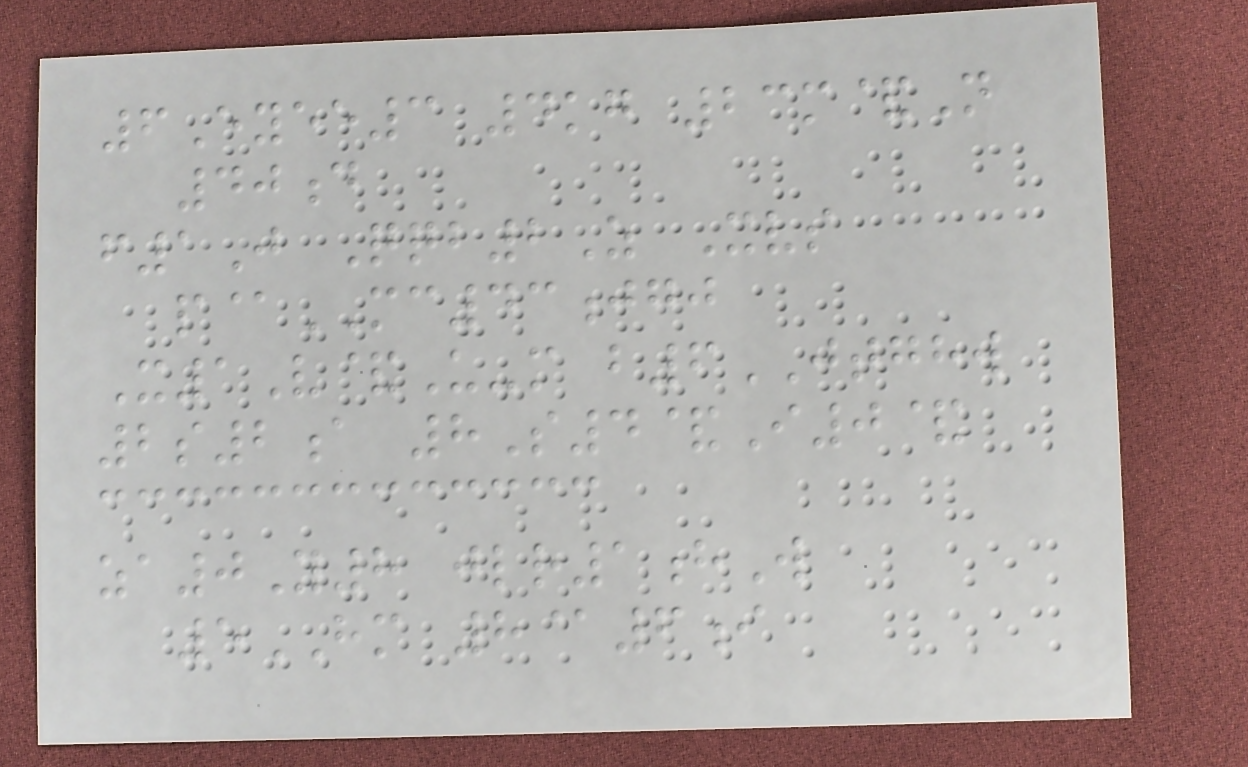6Eyee3 4kg 23m&N
40d
f1J Qqb2Z Xvs
p@MC43jgj
X1V&U-m b6JTGHW
2s2a 8S4&I0&
za0Y8 jlr1hW
5HM 8@6i
